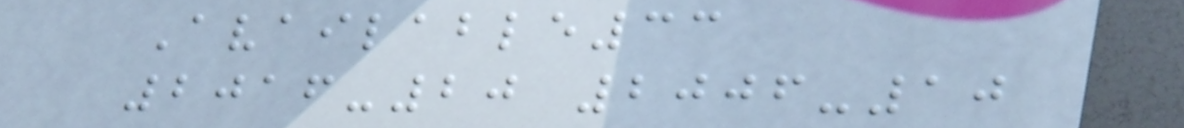Available33
2016-20 2006-10
